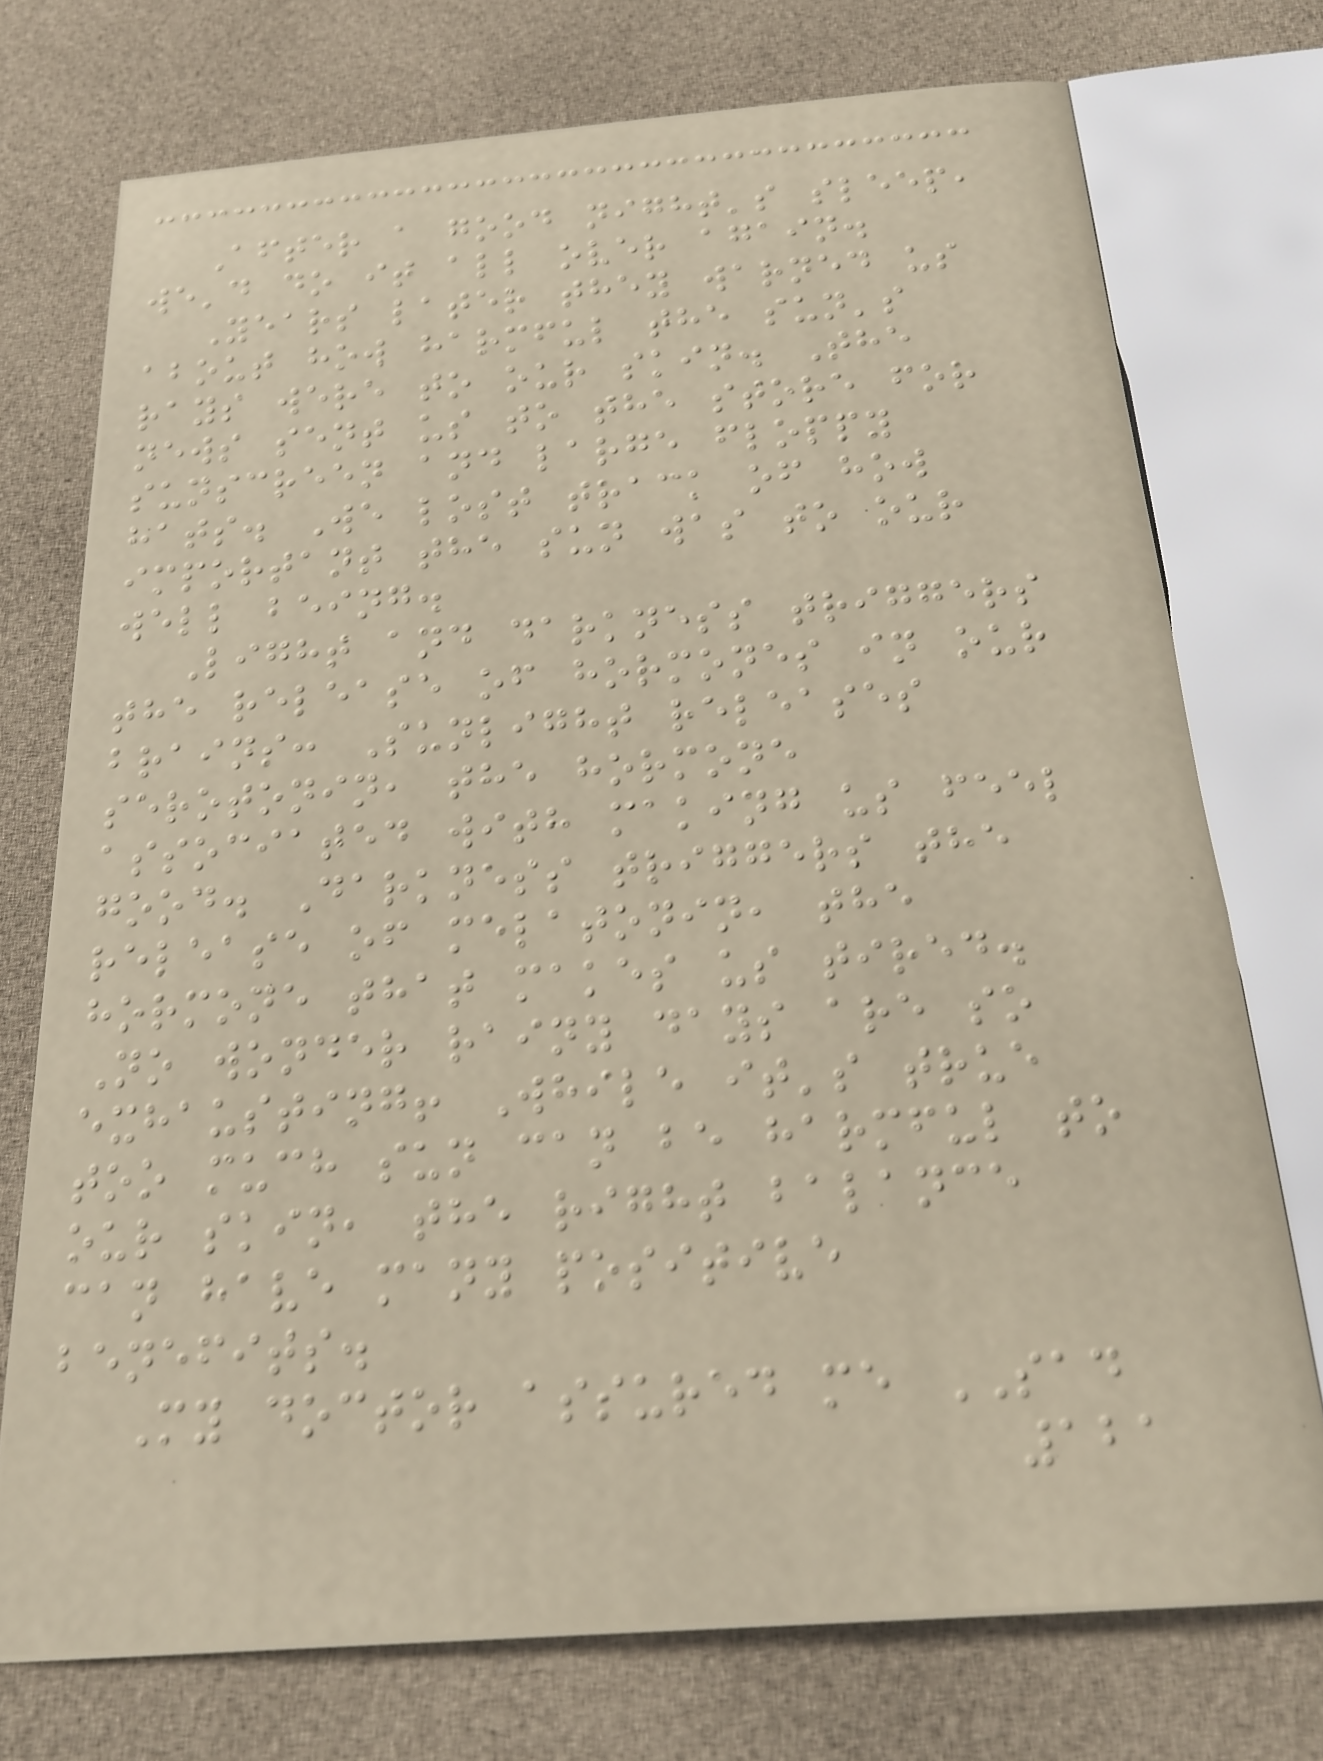After a good night's sleep,
we'd do it all over again.
Years later they warned us
about how harmful the sun's
rays were to our skin. The
news sent us to the store for
sunscreen and large floppy
hats. We lost track of how
important the sun was to our
well being.
Light and darkness triggers
the release of hormones in our
brains: Sunlight releases
serotonin, the hormone
associated with making us feel
good. Darkness triggers the
release of melatonin, the
hormone that makes us tired.
No wonder rainy days are so
exhausting! While it's true
too much sun can be harmful to
our skin, the right balance
can have many positive
benefits.
My doctor assured me SAD
121
